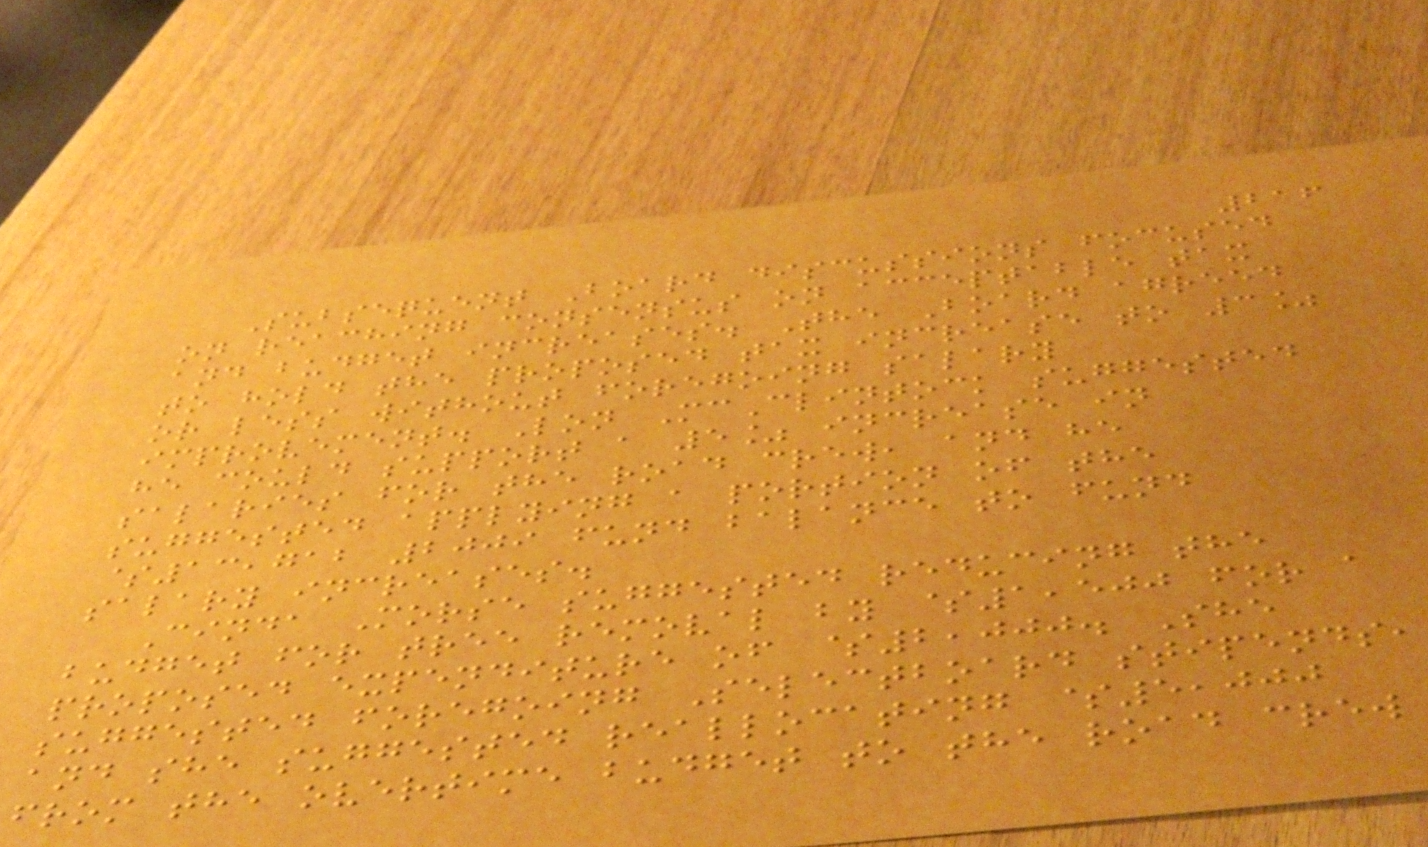216
Subsequent Board discussions focused
on reaching consensus on acceptable tax
and budget increases. The Board agreed
to hold the proposed tax increase to 3%
or less without foregoing salary
improvement. Lon McClintock suggested
he could support a 5% increase in
salaries for the road crew, and he
suggested applying a portion of the
$13,712 2009 fund balance to fund
salary increases.
Cinda Morse suggested reducing the
budget for tree removal by $1,500 for a
proposed expenditure of $2,000. She
suggested foregoing Selectboard stipends,
and she suggested reallocating $5,000
from the overtime budget to the road crew
